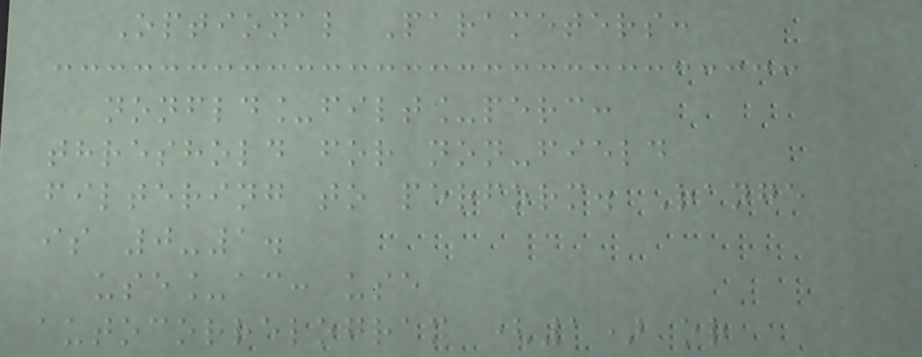Optional Parameters:
nonfld_filt_perc:
threshold for non-field
filtering to perform. Range
is 0-1.
use_ac: use
autocorrelogram (1) or
